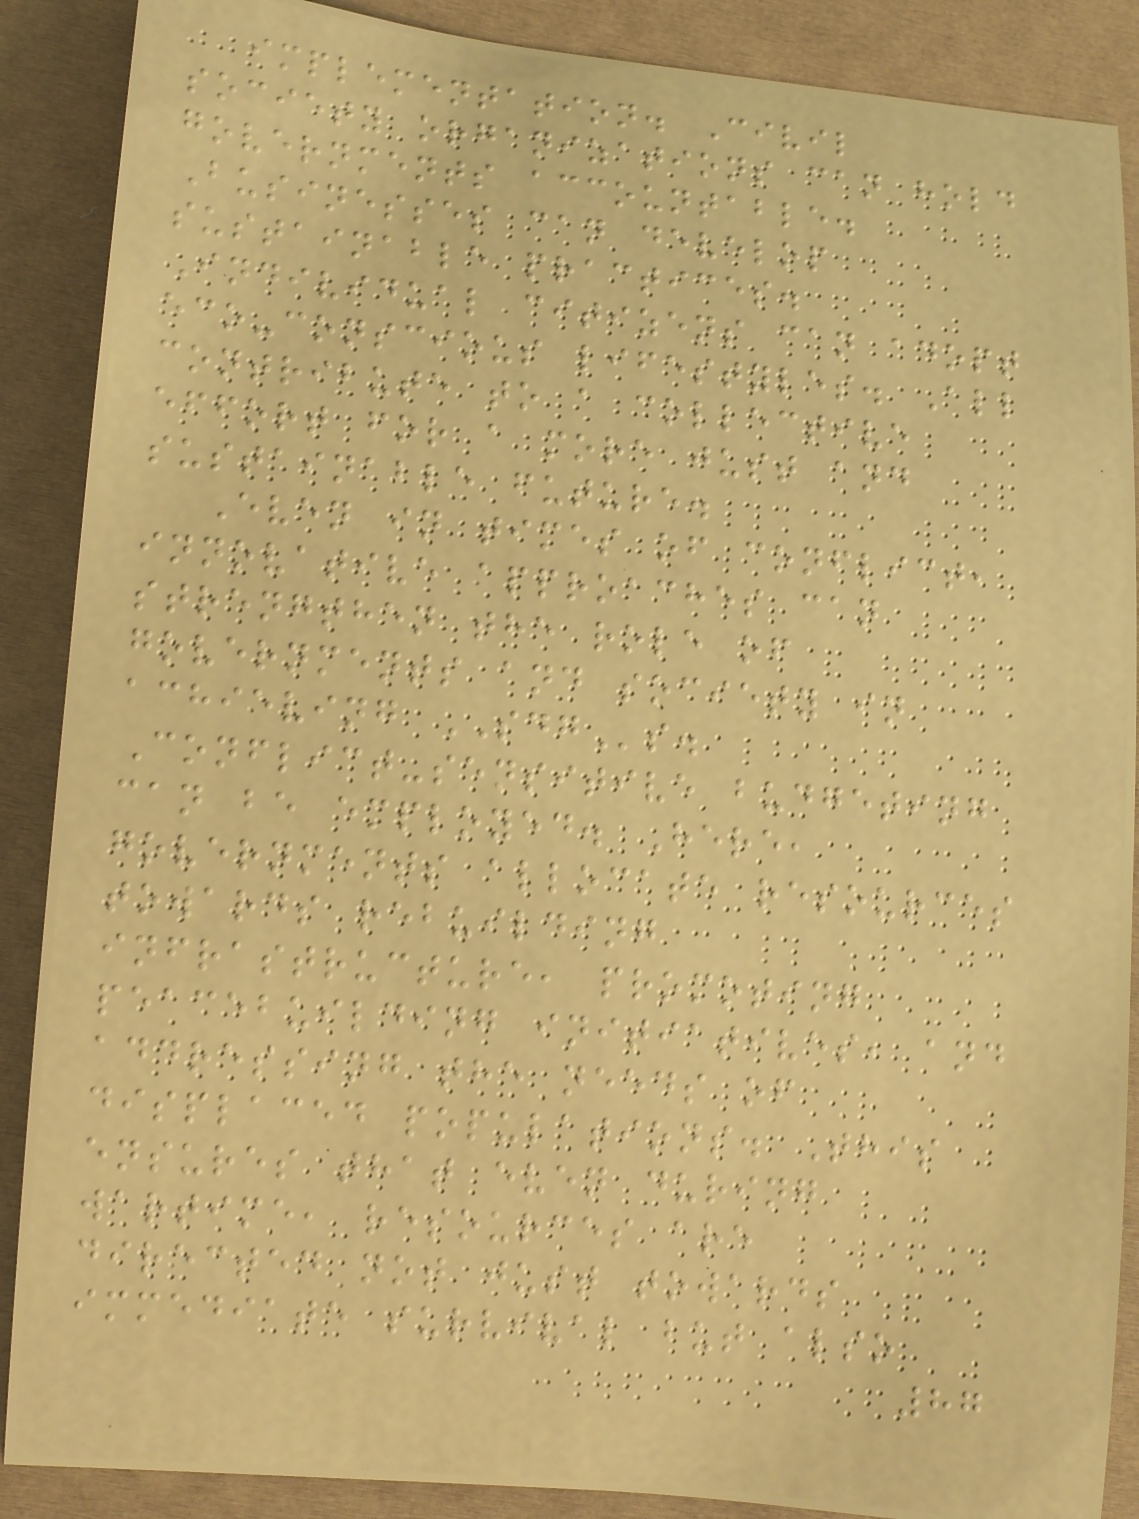implementation. Civil
society organizations can hold
governments accountable.
Businesses can develop
sustainable practices.
Individual citizens can adopt
eco-conscious lifestyles. All
contribute to a collective
effort for a more just and
sustainable future.
Even in times of conflict,
innovative approaches can
strengthen the role of
governments and society in
achieving SDGs.
Conflict-sensitive budgeting
can be employed. Here,
governments allocate resources
towards rebuilding
infrastructure, promoting
peacebuilding initiatives, and
addressing the needs of
displaced populations. This
ensures that even during
wartime, resources are
directed not just towards
immediate survival but also
87
